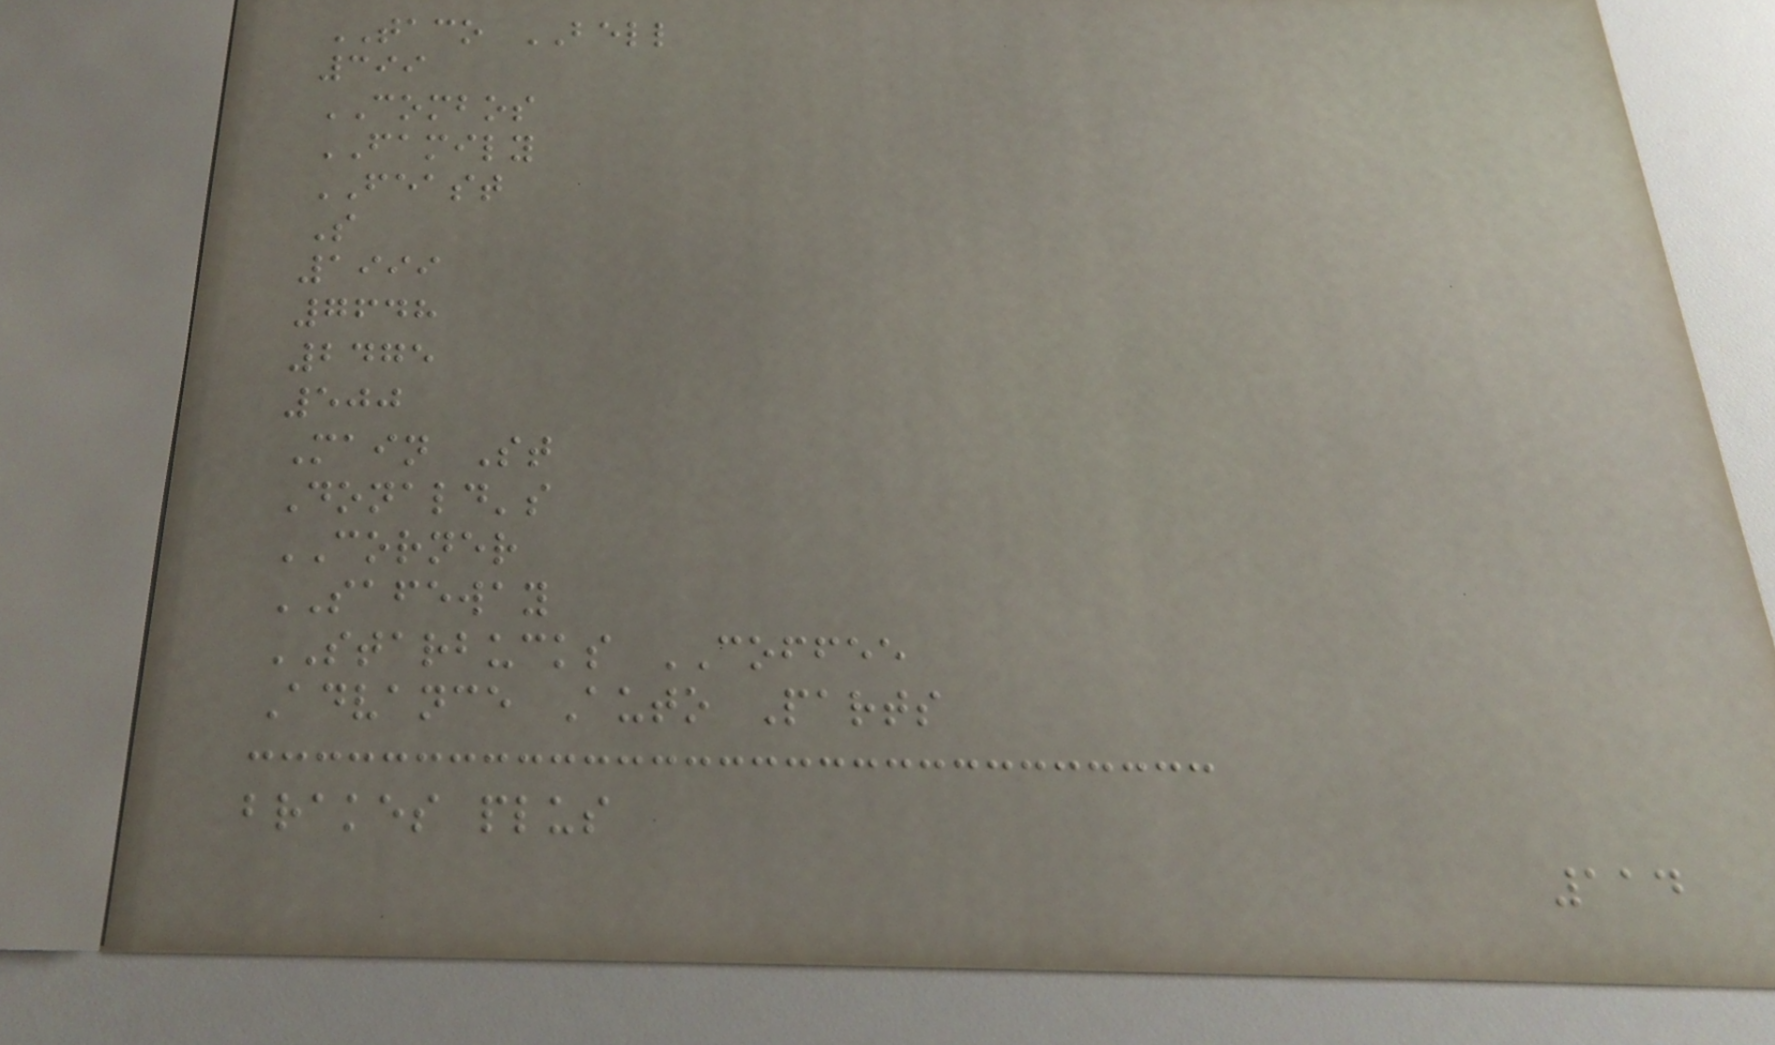TACO BELL
399
COMBOS
FAMILY
FEAST
S
1999
7648
2475
500
Main St
Donald's
CORNER
SAFEWAY
STARBUCKS COFFEE
Advance Auto Parts
brakes plus
114
